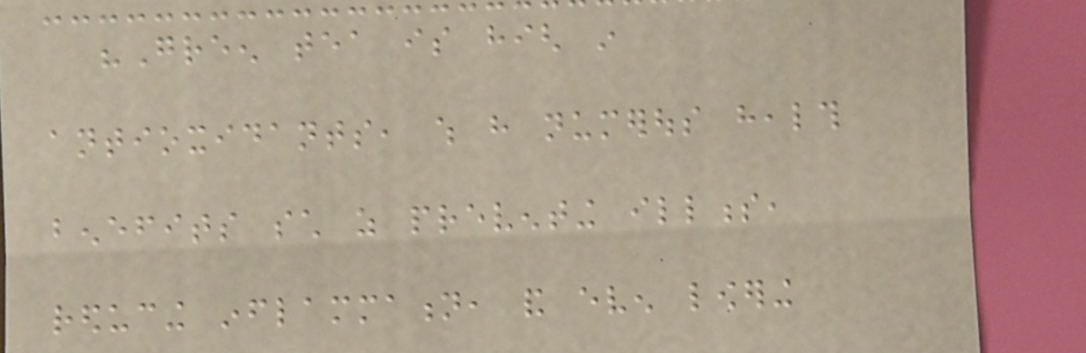"Green tea is high in
antioxidants, which have numerous health
benefits such as preventing illness,
reducing inflammation, and even lowering
